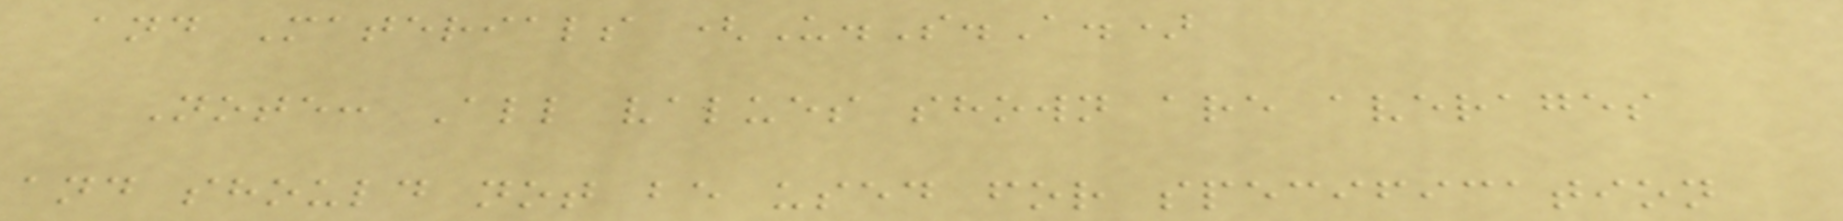and Materials (U.S.A.)
Note: All values shown are averages
and should not be used for specification
